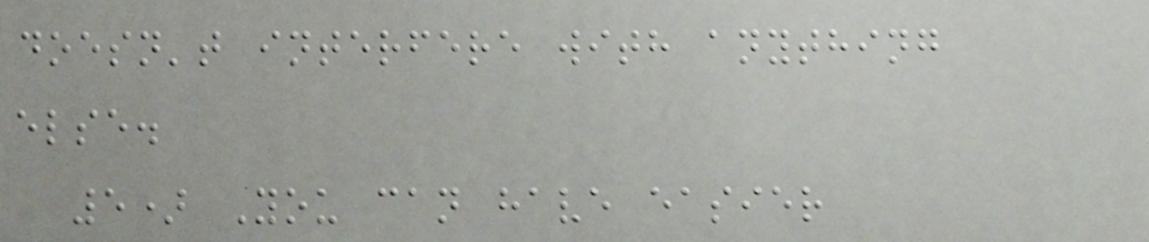doesn't interfere with anything
else.
5) You can have easier
